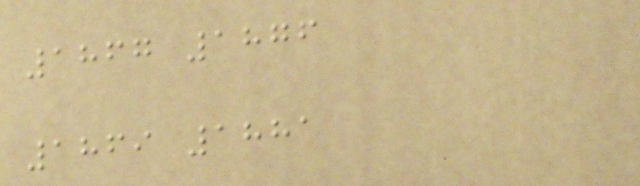1867 1876
1869 1881
